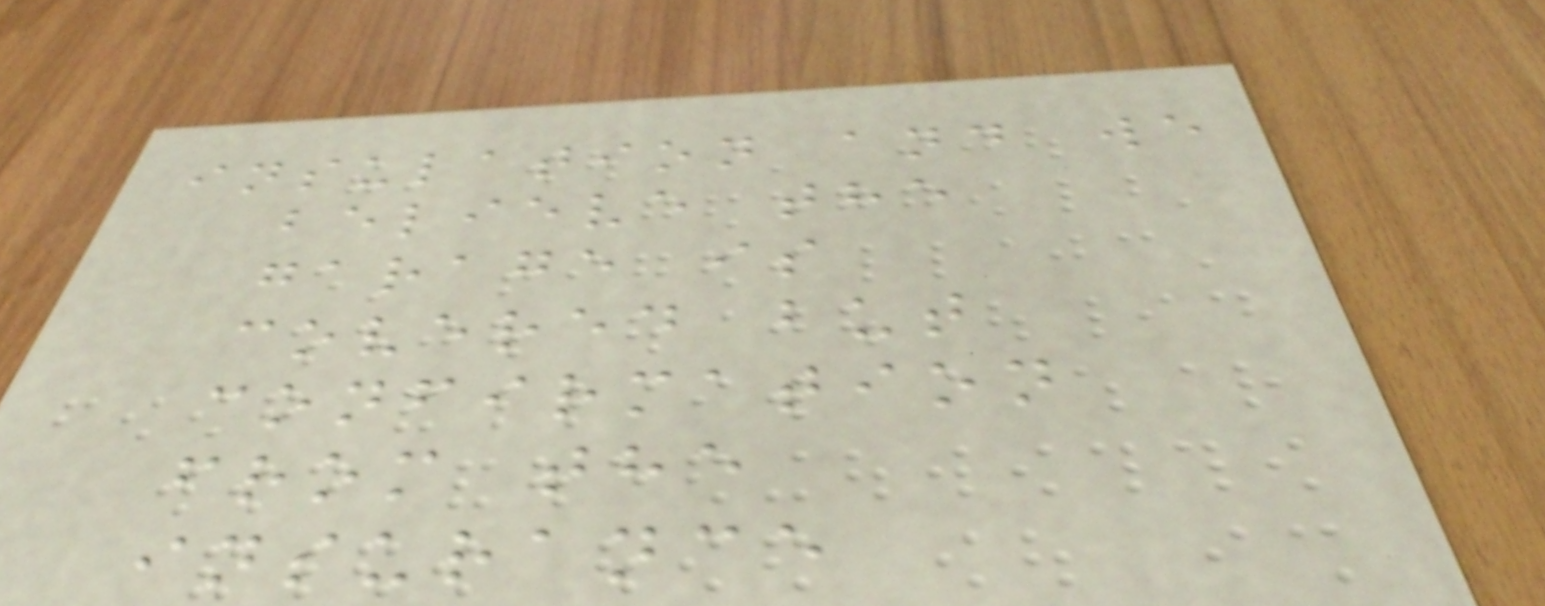insulation and we
believe the
garage is
covered but
confirmation
from the
insurance
